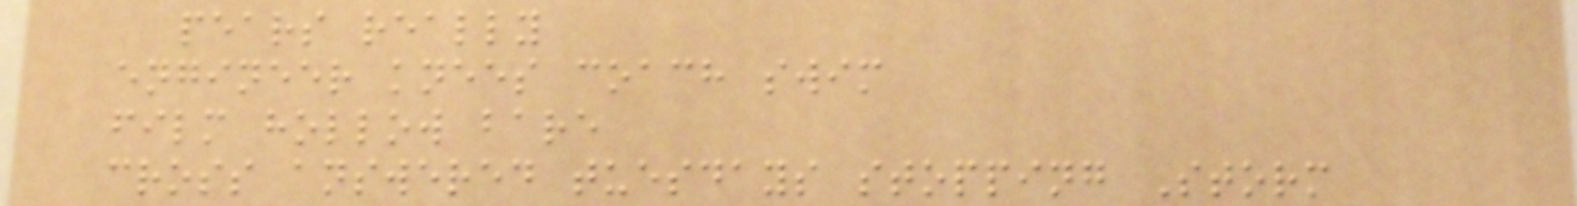pears really
engineer knees coach swim
film hollow bare
cross answered tuesdays stopping Storm
